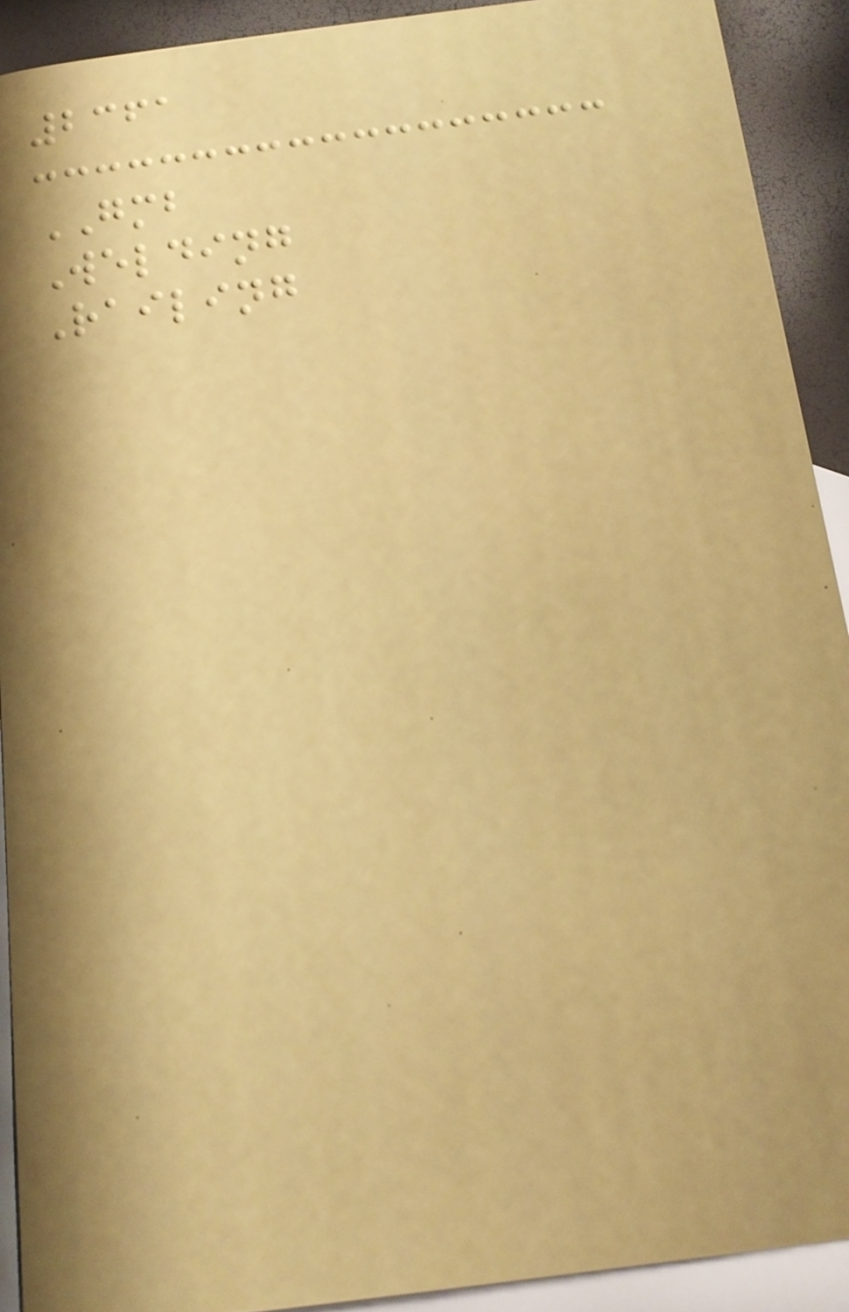2361
GMB
Welding
Railing
